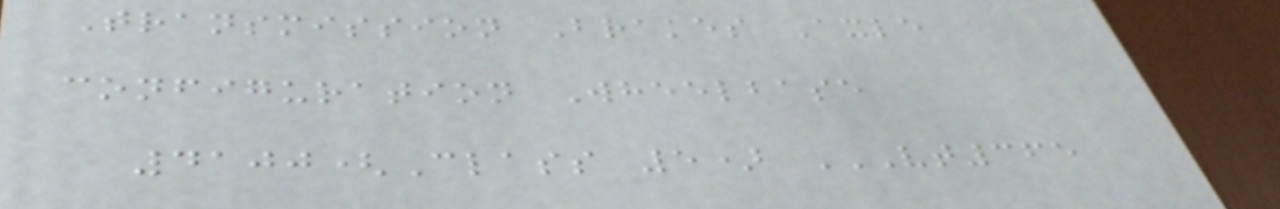Transmission Brakes Axle
configuration Wheelbase
4100(Class 5) VT365
